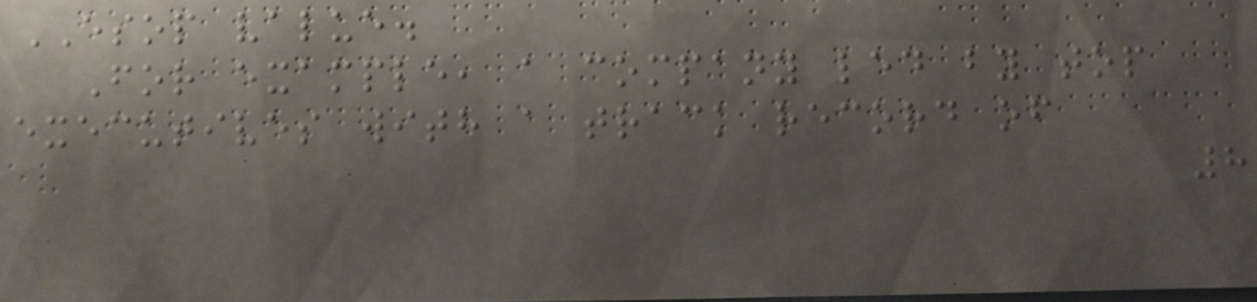ESOP value.
For example, a company led by top
executives with a track record of
8
